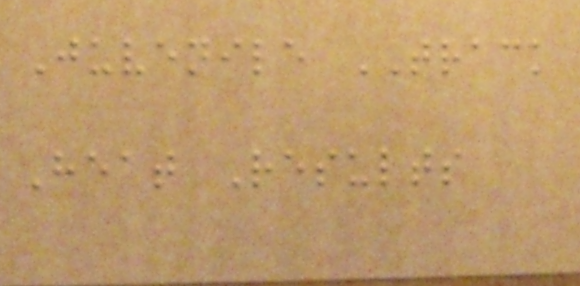Juvenile TRACK
Heat Results
